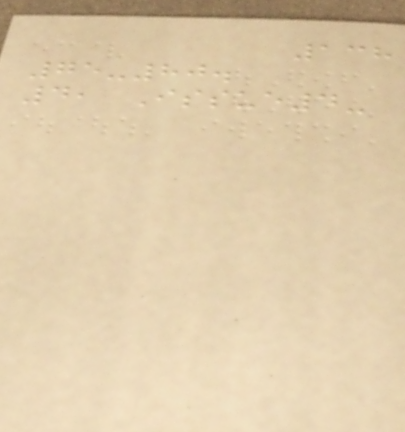138
75-80.
4, Issue4-
